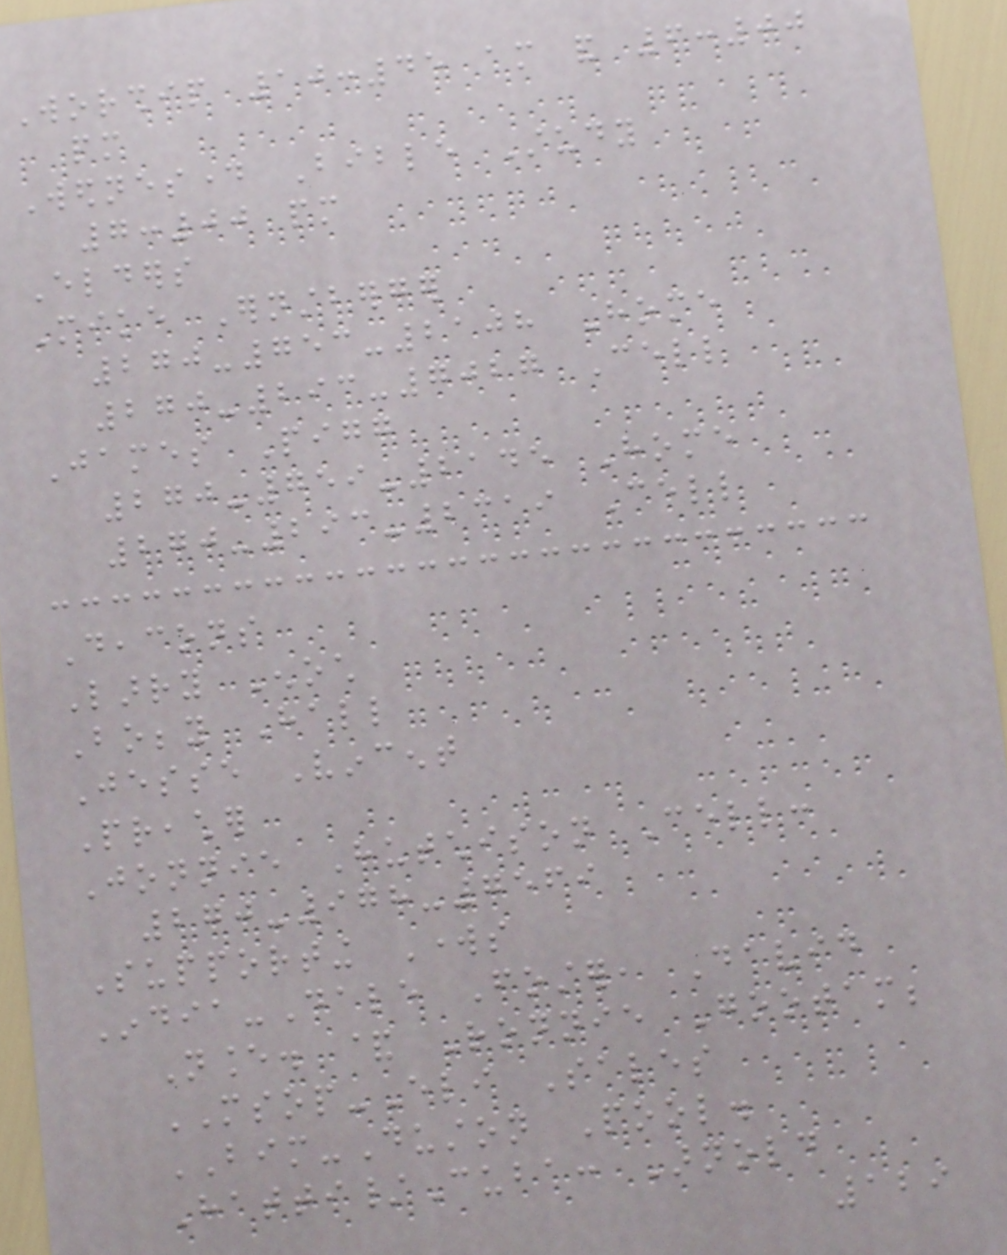Worship 10:45 am and 6:00
pm
Wednesday Bible Study
7:00 pm
Elders
Mike Ernstberger
270-753-2108 Home
270-293-7027 Cell
James Pigg
270-759-2145 Home
270-293-2319 Cell
Deacons
Larry Enoch
Bobby Hall
Jesse Vincent
Preacher
Jonnie Hutchison Cell:
270-978-7569
Supporting Works
India-Dale Foster, David
Nance. & Ronnie Gootam;
MSOP-Eli Sales
BIM-Duston Pool.
Hatti/Cuba: Arnold
129
